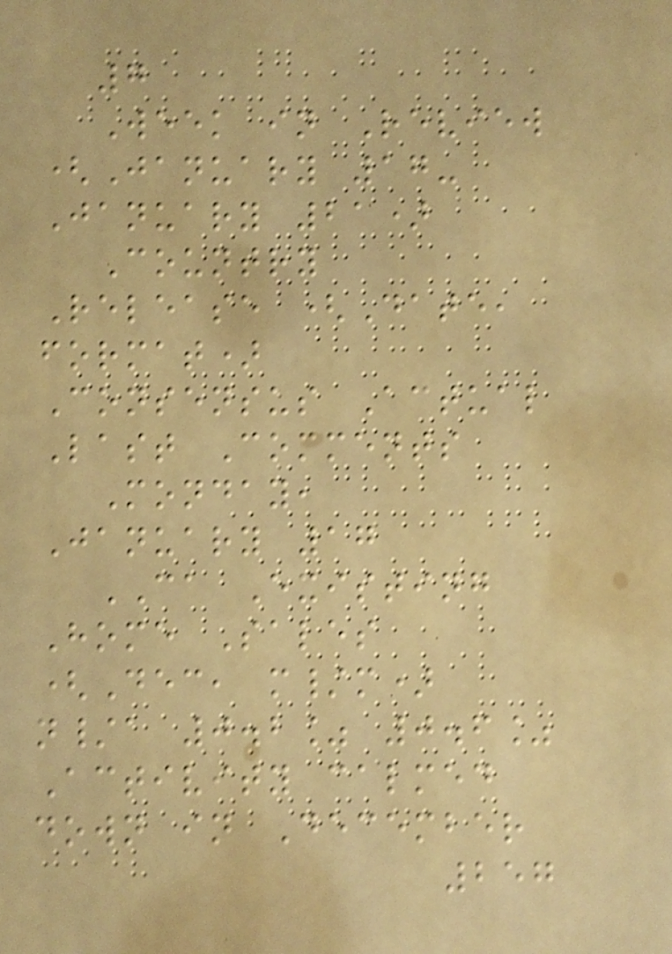7
Week in Review
(January 17-
January 21)
Country
Release (Date,
format)
Consensus Actual
Last Comments
Monday,
January 17
CA Existing
Home Sales
(Dec, m/m)
n/a 0.2% 0.6%
Activity calmed
down in December
257
